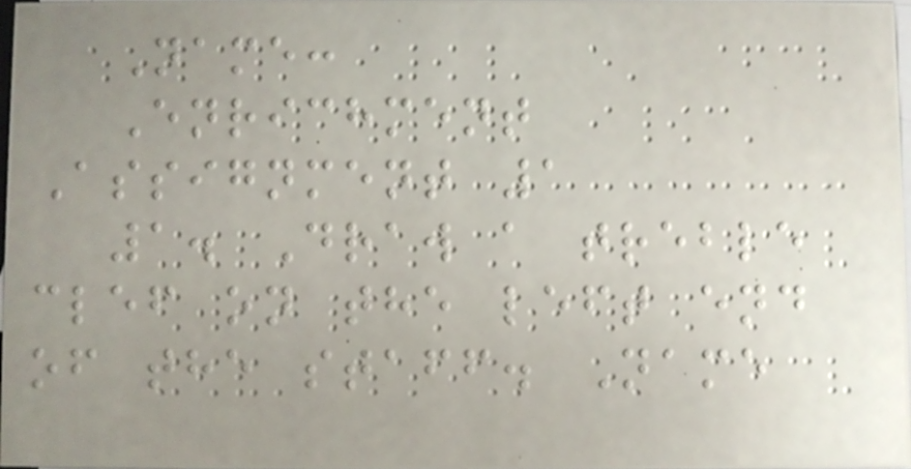Name:
Enrichment
Assignment 1
1. Draw a treble
clef on the left end
of the staff. Name
